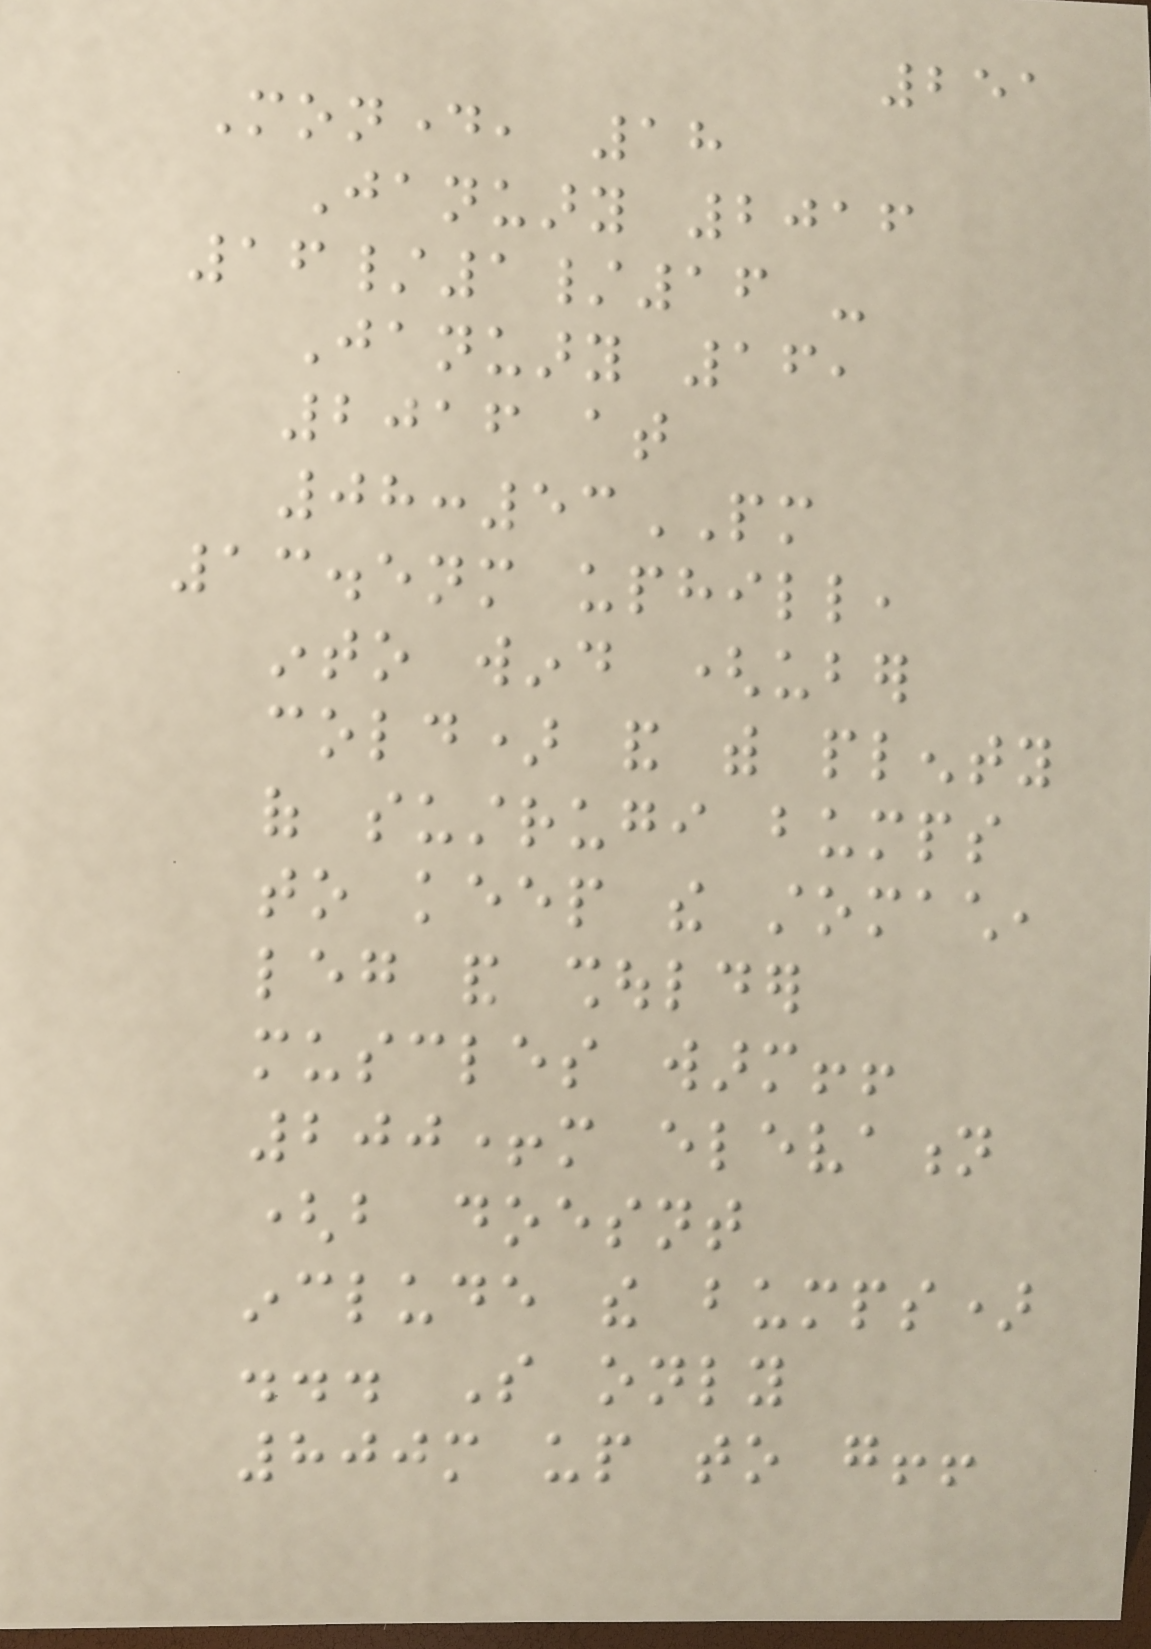251
Monday, 18
January 2016
16/1/16 -
January 16,
2016 at
08:53PM
13.5nm uphill,
into wind (uber
cold) and with plenty
of sustrugi bumps
to keep the stomach,
leg and shoulder
muscles warm!!
200+m elevation
(but doesnt
include the bumps)
... So only
800m up to go!!
